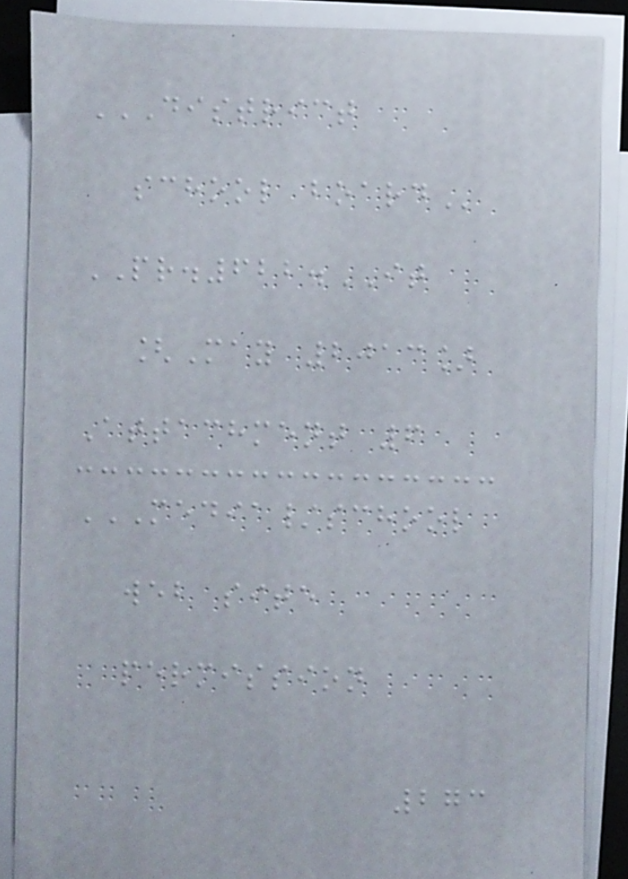DISTRICT
SCHOOL BOARD
PR.622.IT
[May 2013]
Attachment 6
MEDIA/SCHOOL
WEB SITE
PERMISSION
273
